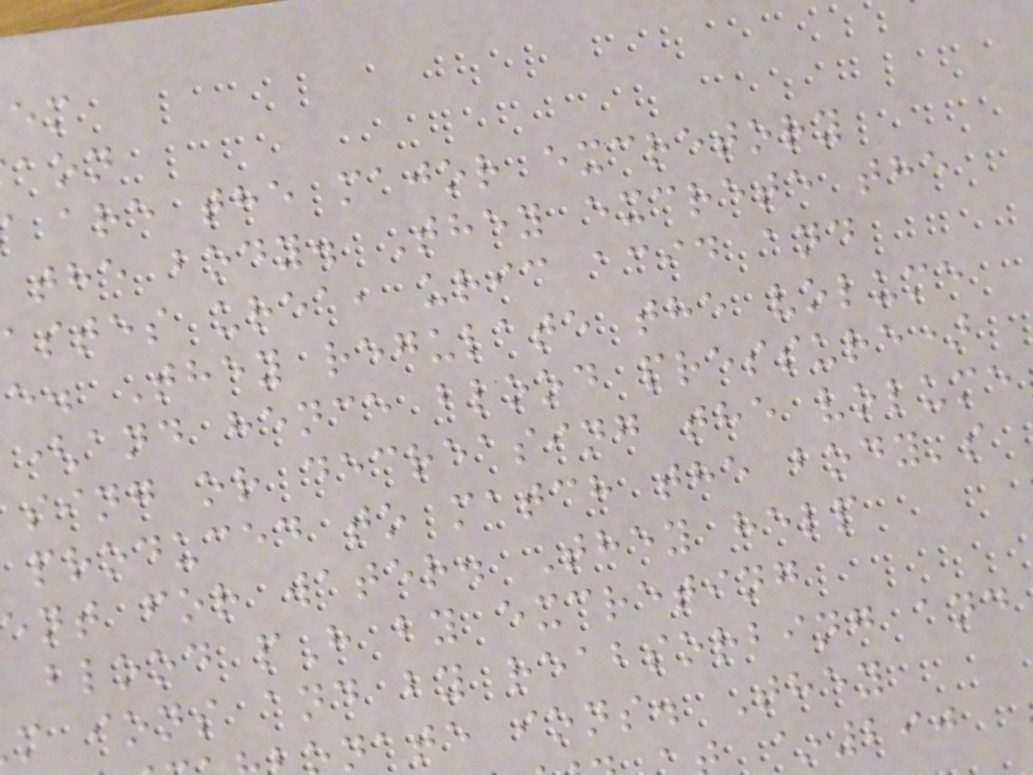are the major excretory
the body. They excrete the
astes urea, uric acid and
e. They regulate the volume
(and hence blood pressure)
sing or decreasing the volume
produced to match the body's
ent for water. They help
blood pH by excreting
m ions and by reabsorbing and
nate ions. They
